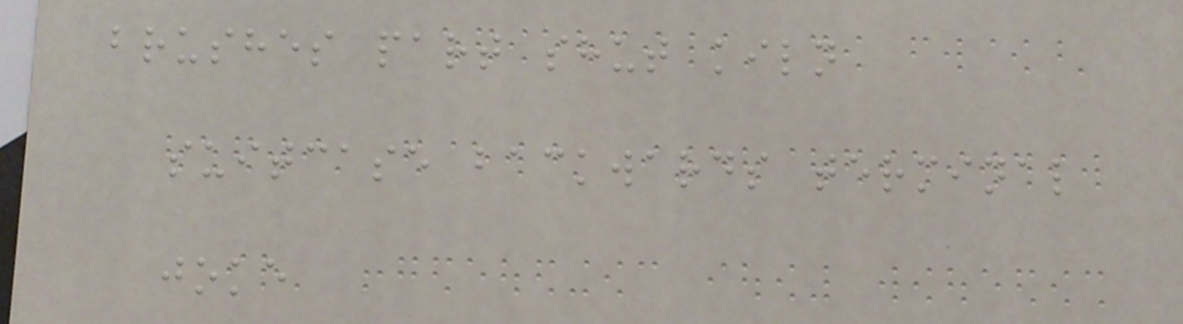brushes part shut kiln
suitcase backwards terminal
joke
